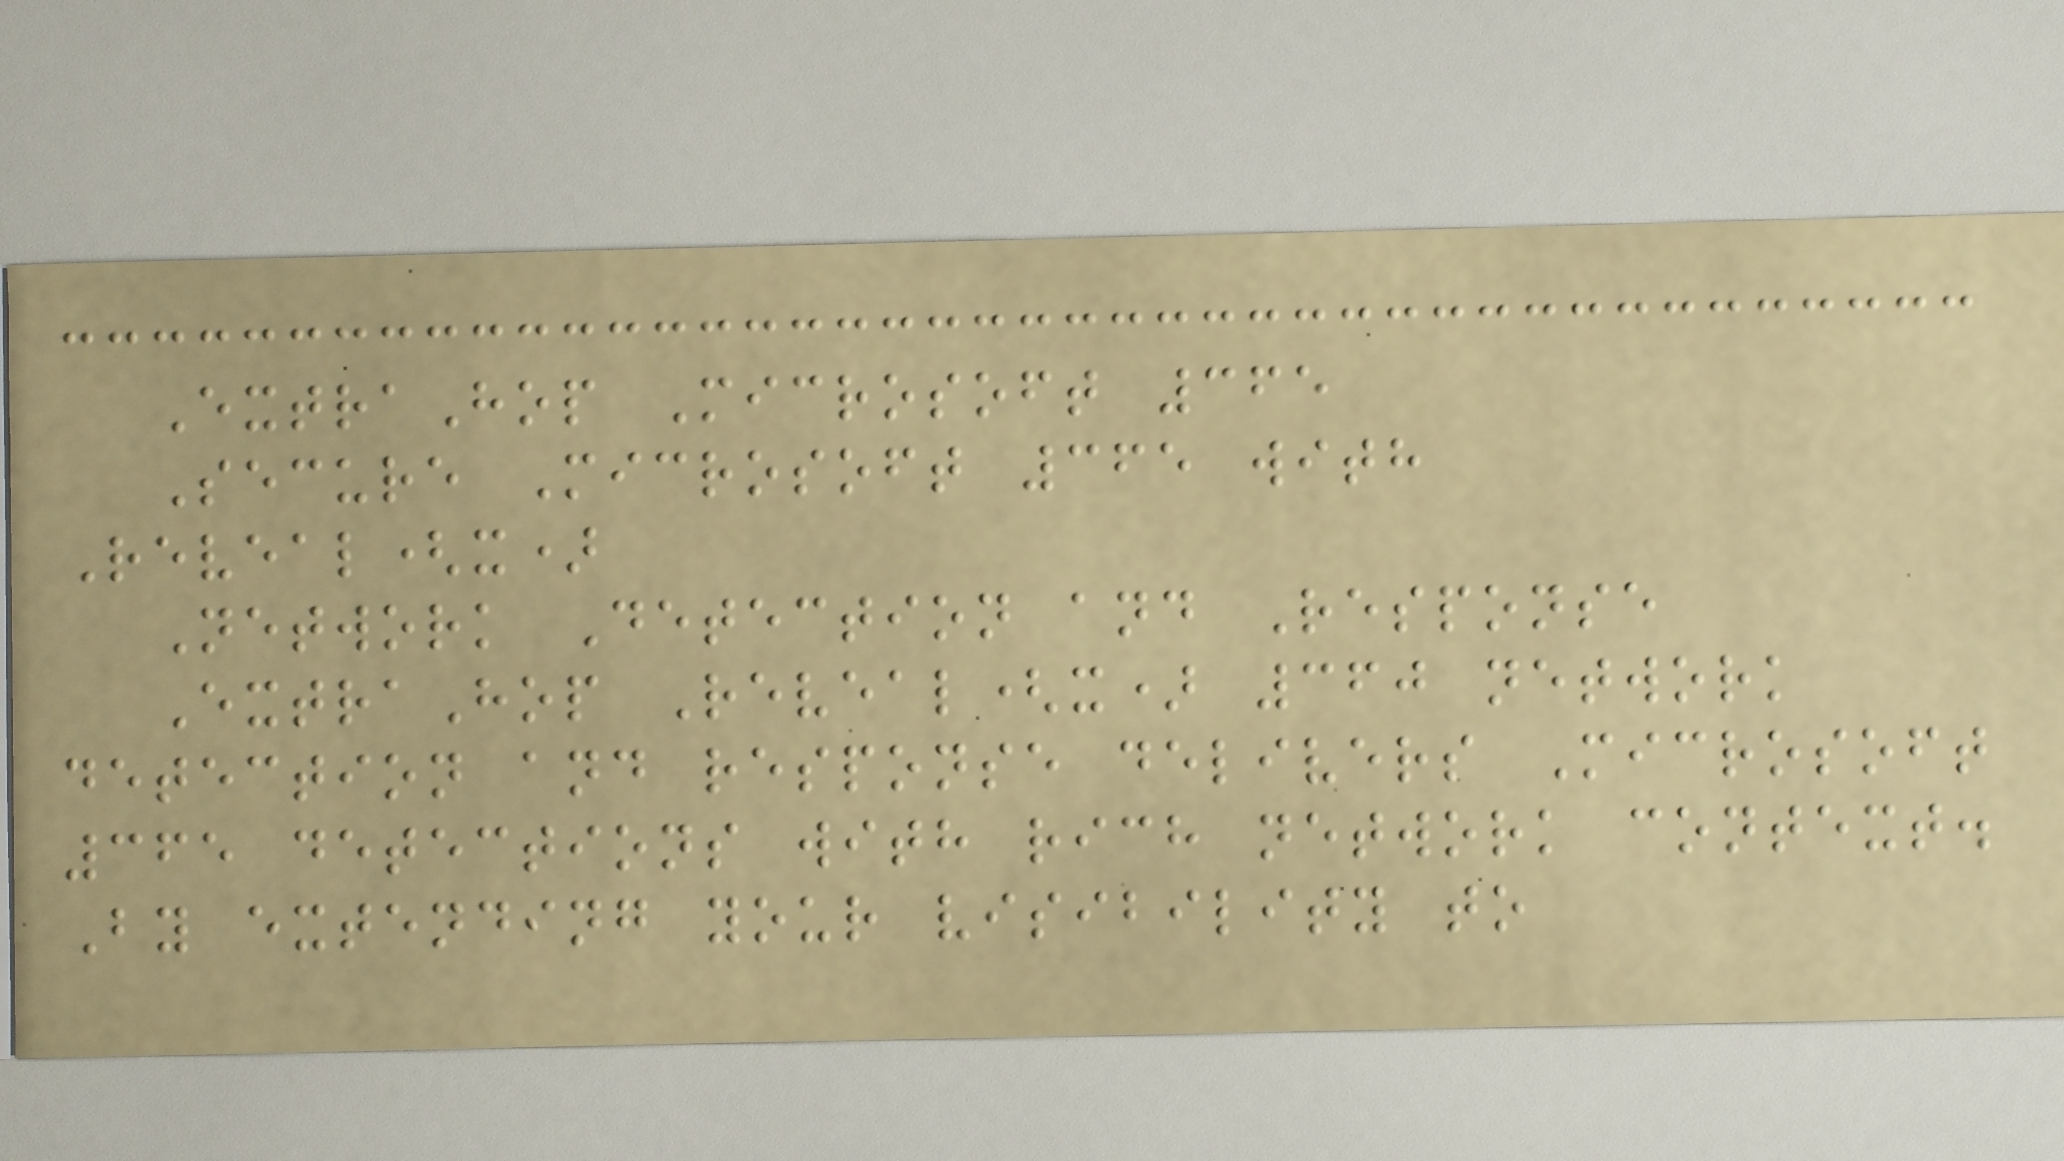ExtraHop Microsoft 365
Secure Microsoft 365 with
Reveal(x)
Network Detection and Response
ExtraHop Reveal(x) 360 network
detection and response delivers Microsoft
365 detections with rich network context.
By extending your visibility to
